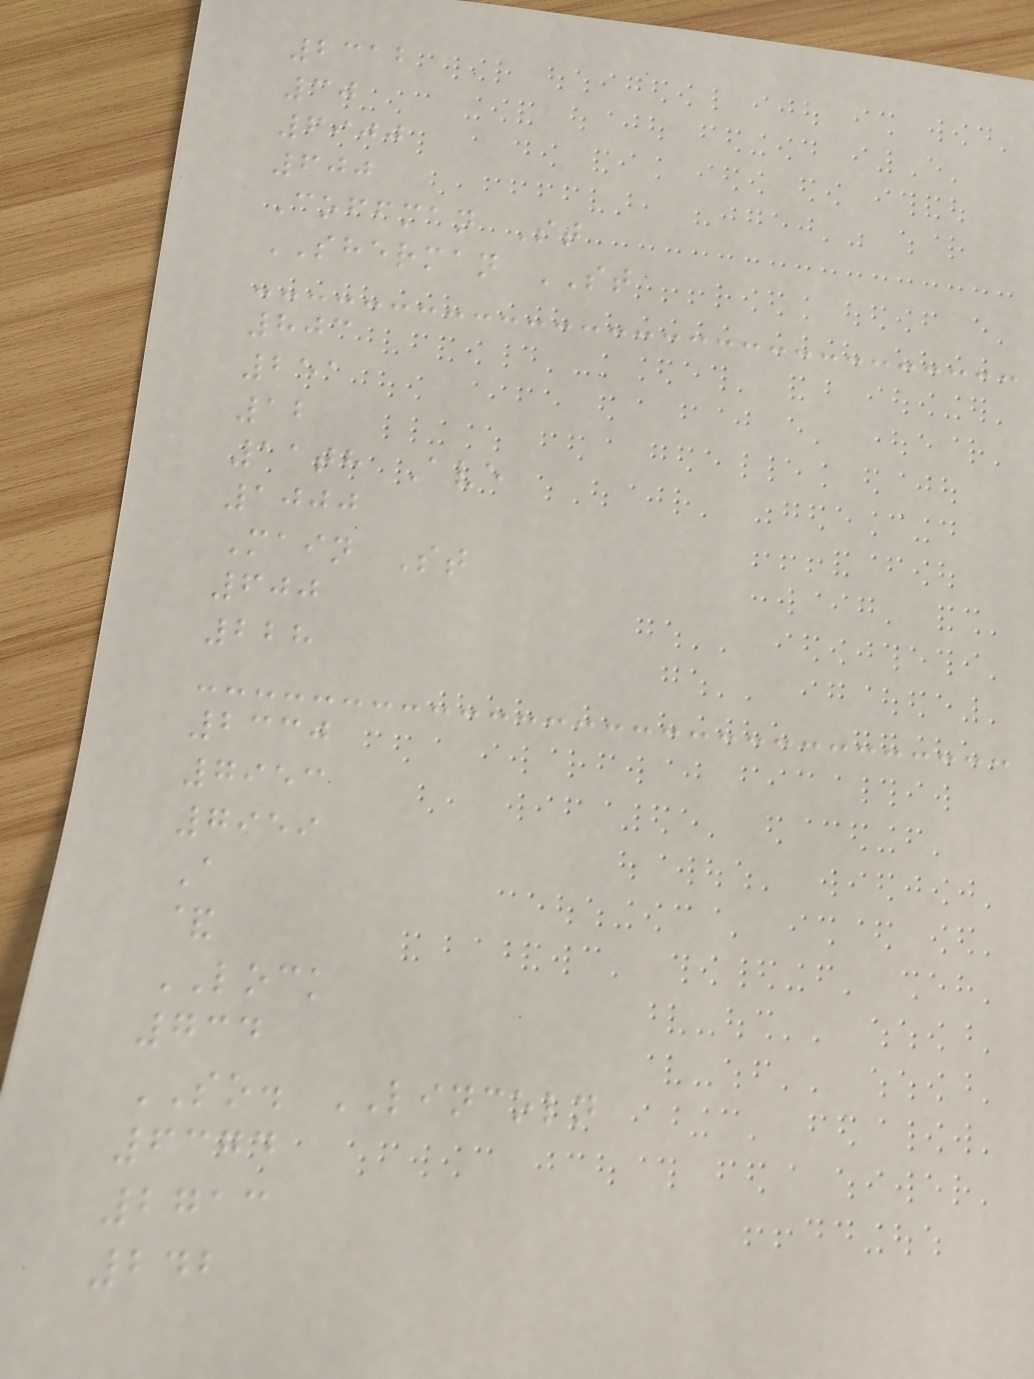2312
30
6900
600
Coffman St
SHERMAN ST
803
251
12
11th Ave
1000
Main St
600
228
2330
7953
7959
A
&
LOCK
734
SO. LINCOLN
6374
2713
242
